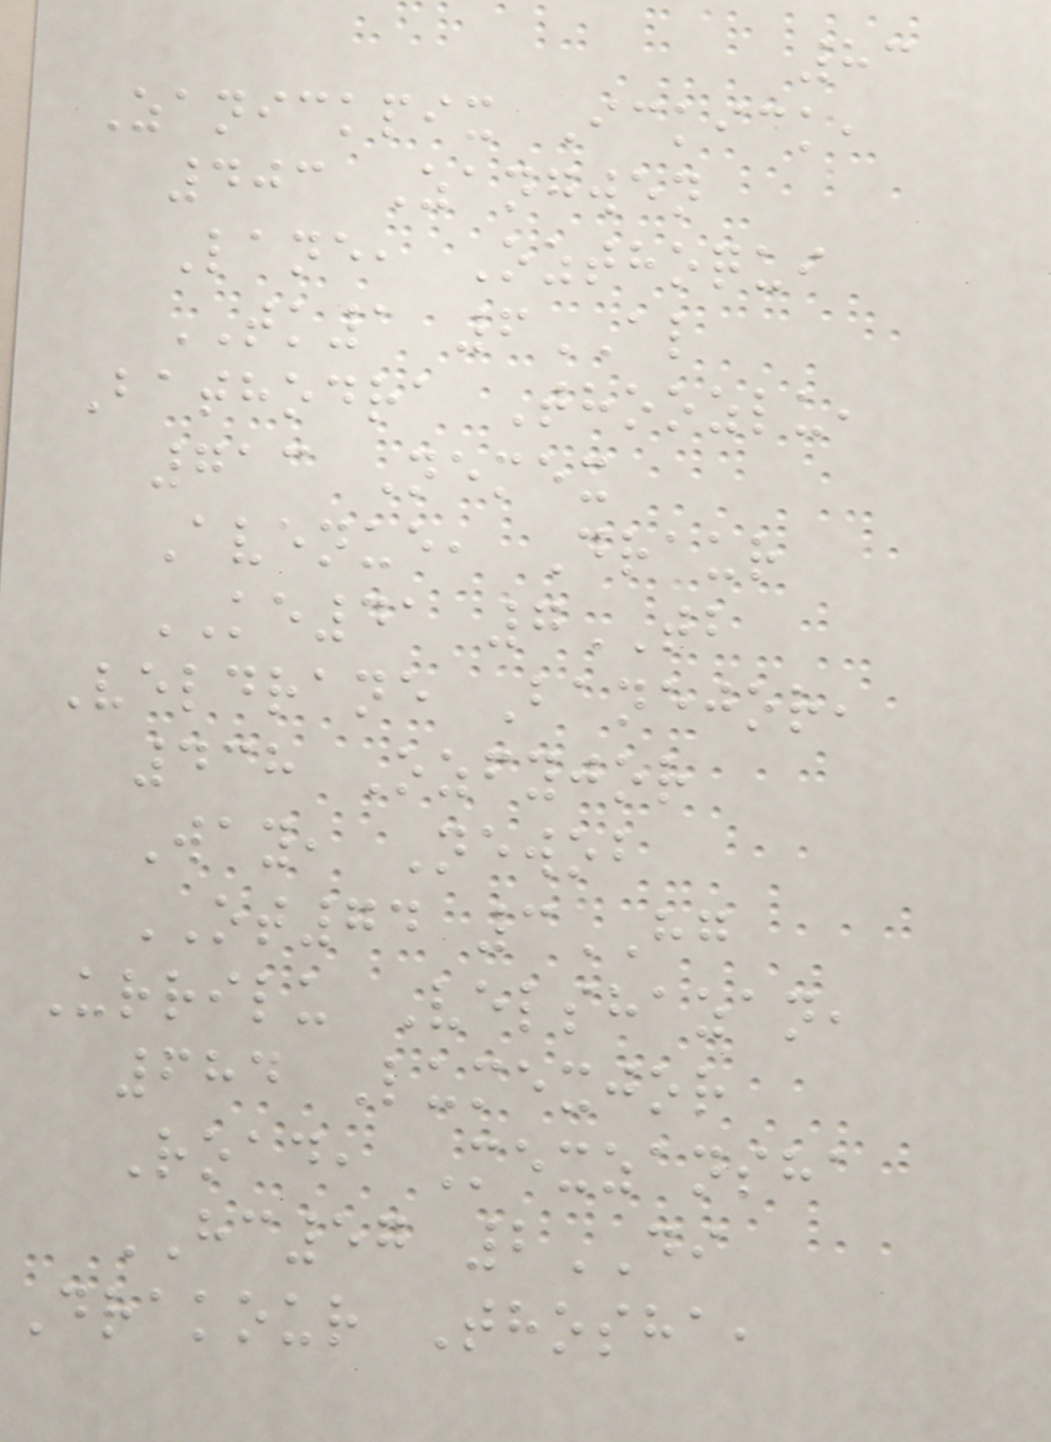83
Zanickpix Ickick,
403 Zangwen
Lane, Ozthoqui
TK1 6AL
Bathodra Thoozlu,
713 Nemex
Avenue, Draur
KE41 7TB
Veldrane Banejor,
438 Ozfyjor
Way, Newob
OT74 3HG
Urrilu Velshazan,
684 Lumexjor
Road, Mexzansha
HC57 2DI
Drakour Thosha,
